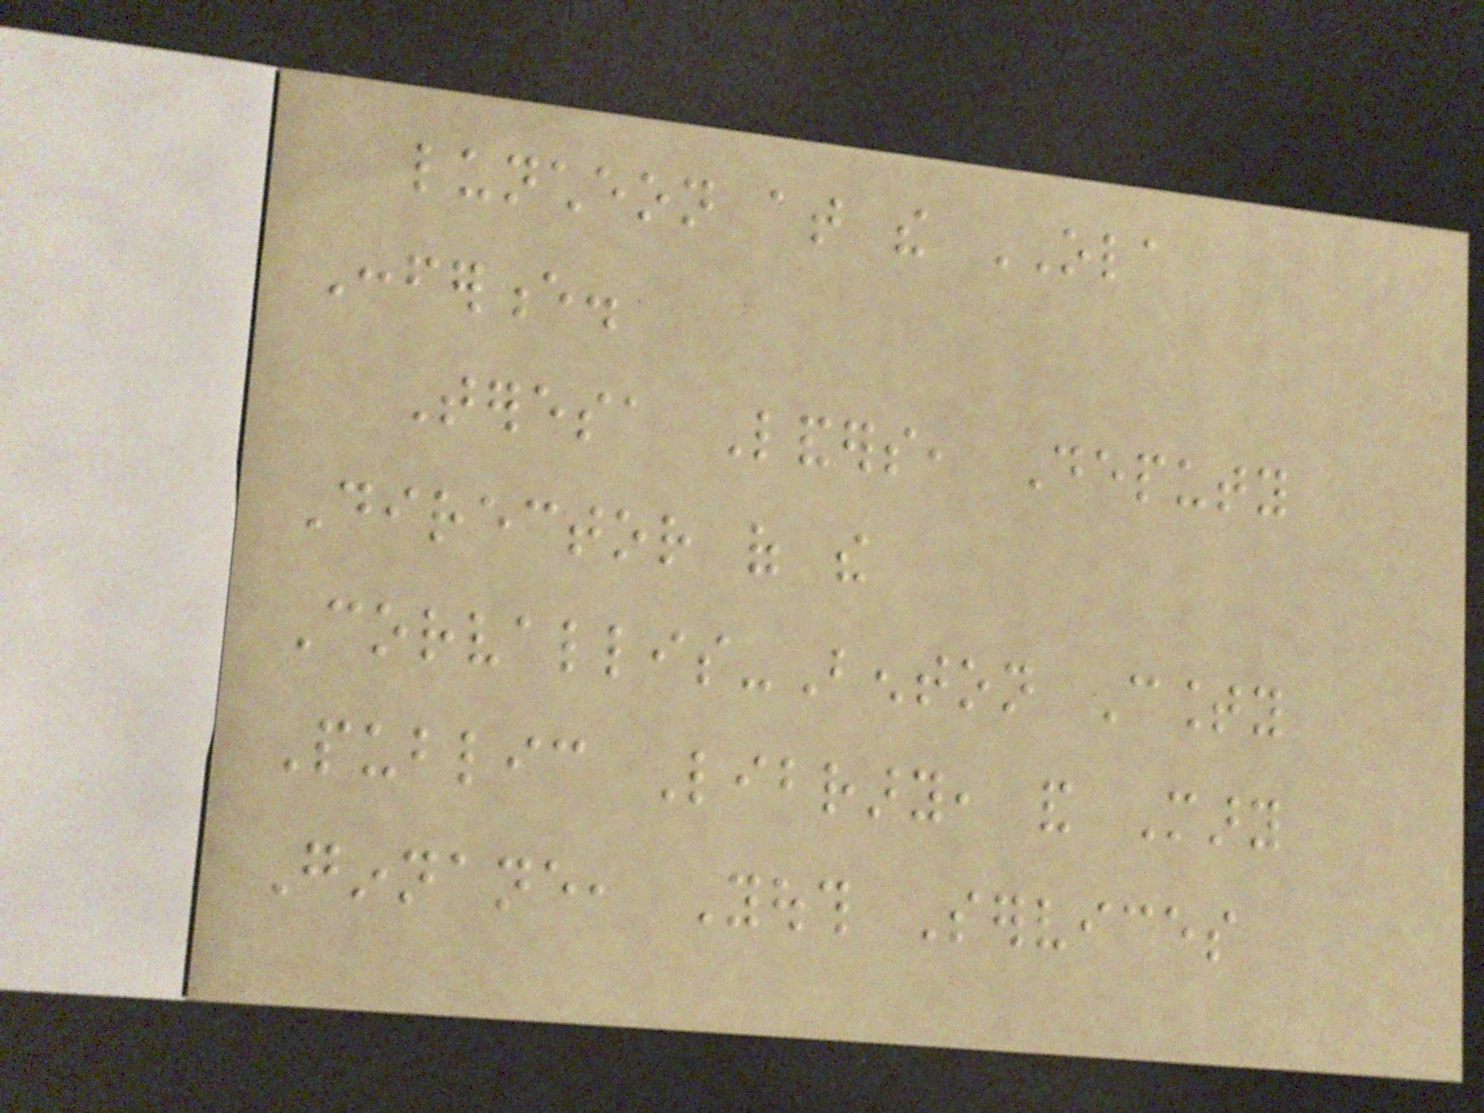luncheon at the OLA
Conference.
Teresa Landers, Deputy
Director of the
Corvallis-Benton County
Public Library, and Mary
Ginnane, Youth Services
